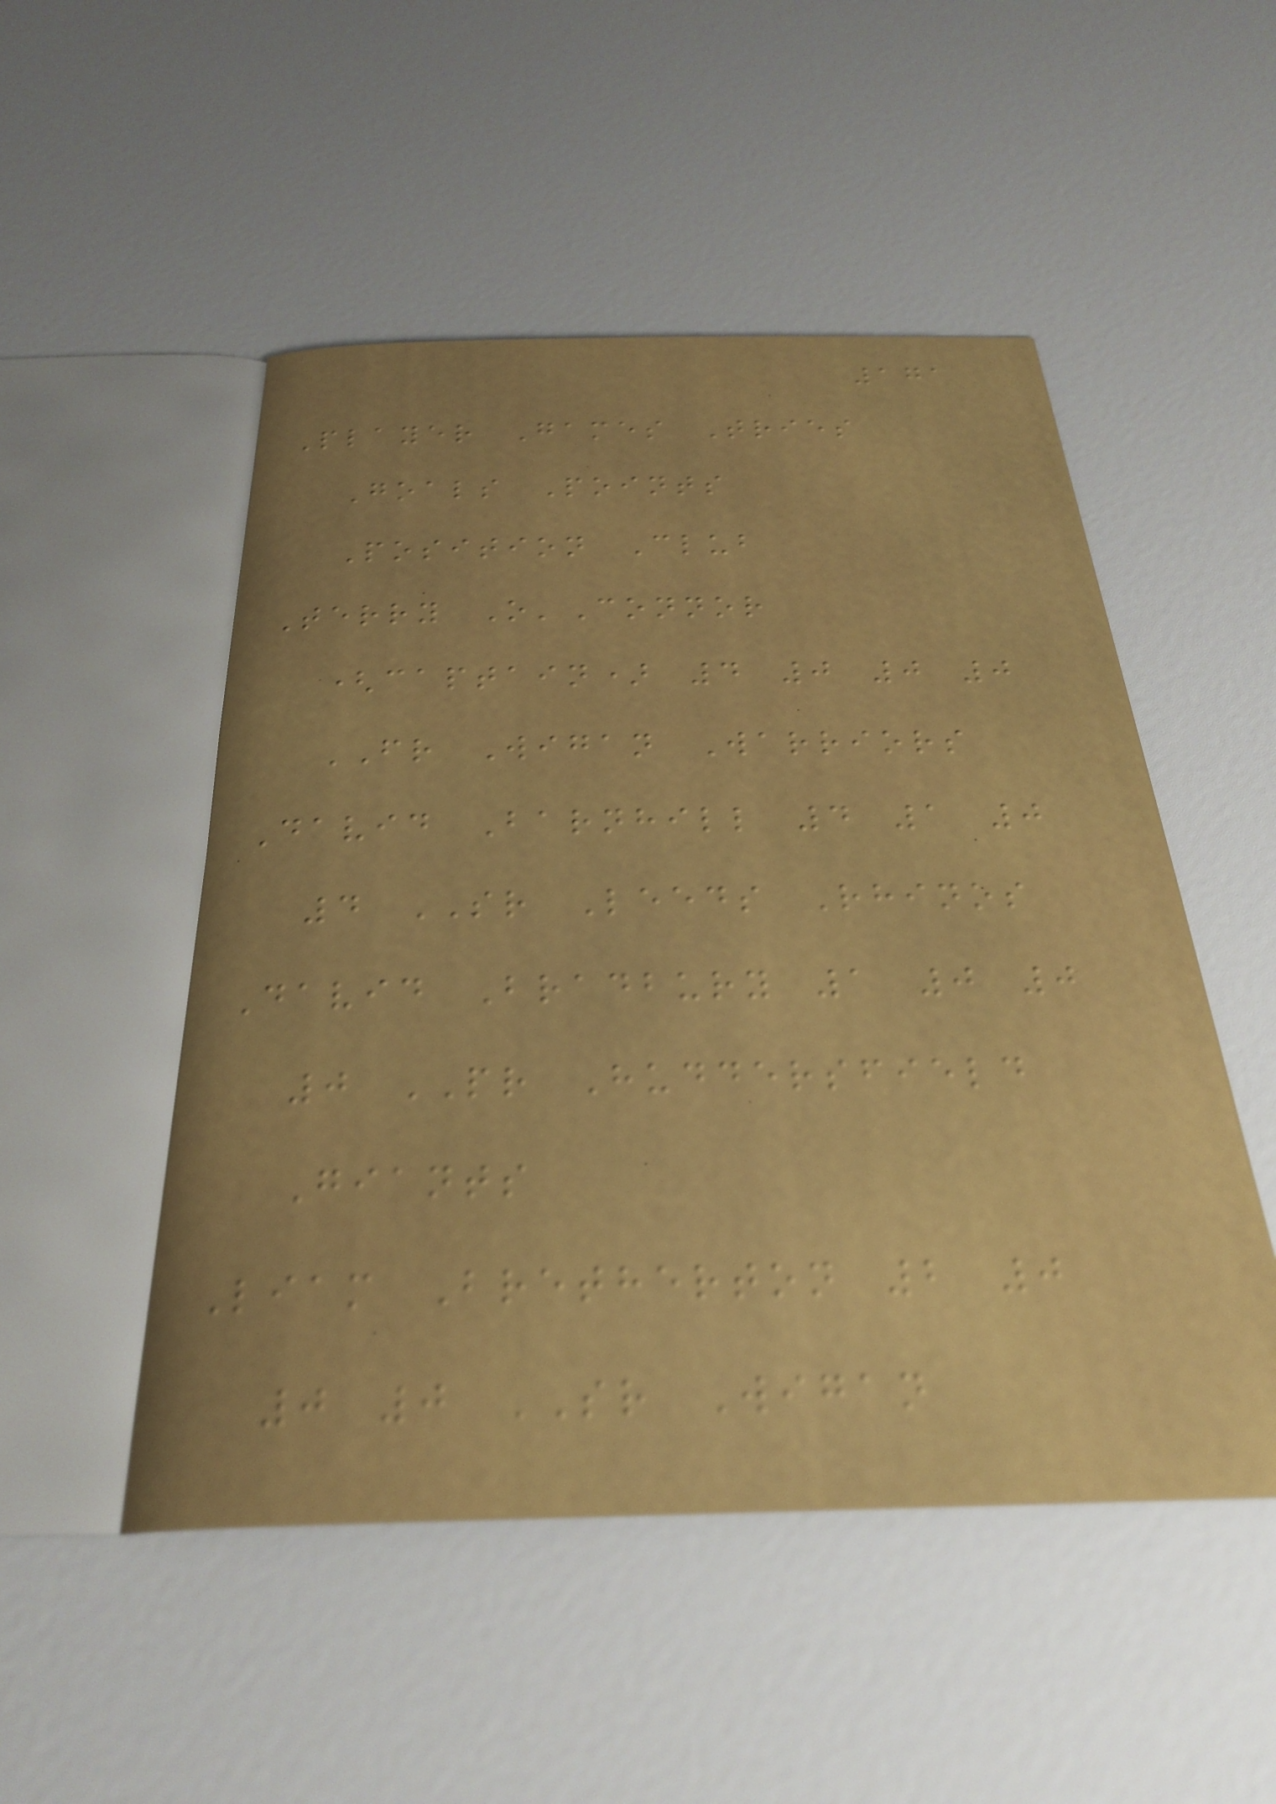171
Player Games Tries
Goals Points
Position Club
Terry O'Connor
(captain) 4 0 0 0
FR Wigan Warriors
David Barnhill 4 1 0
4 SR Leeds Rhinos
David Bradbury 1 0 0
0 PR Huddersfield
Giants
Liam Bretherton 2 0
0 0 SR Wigan
